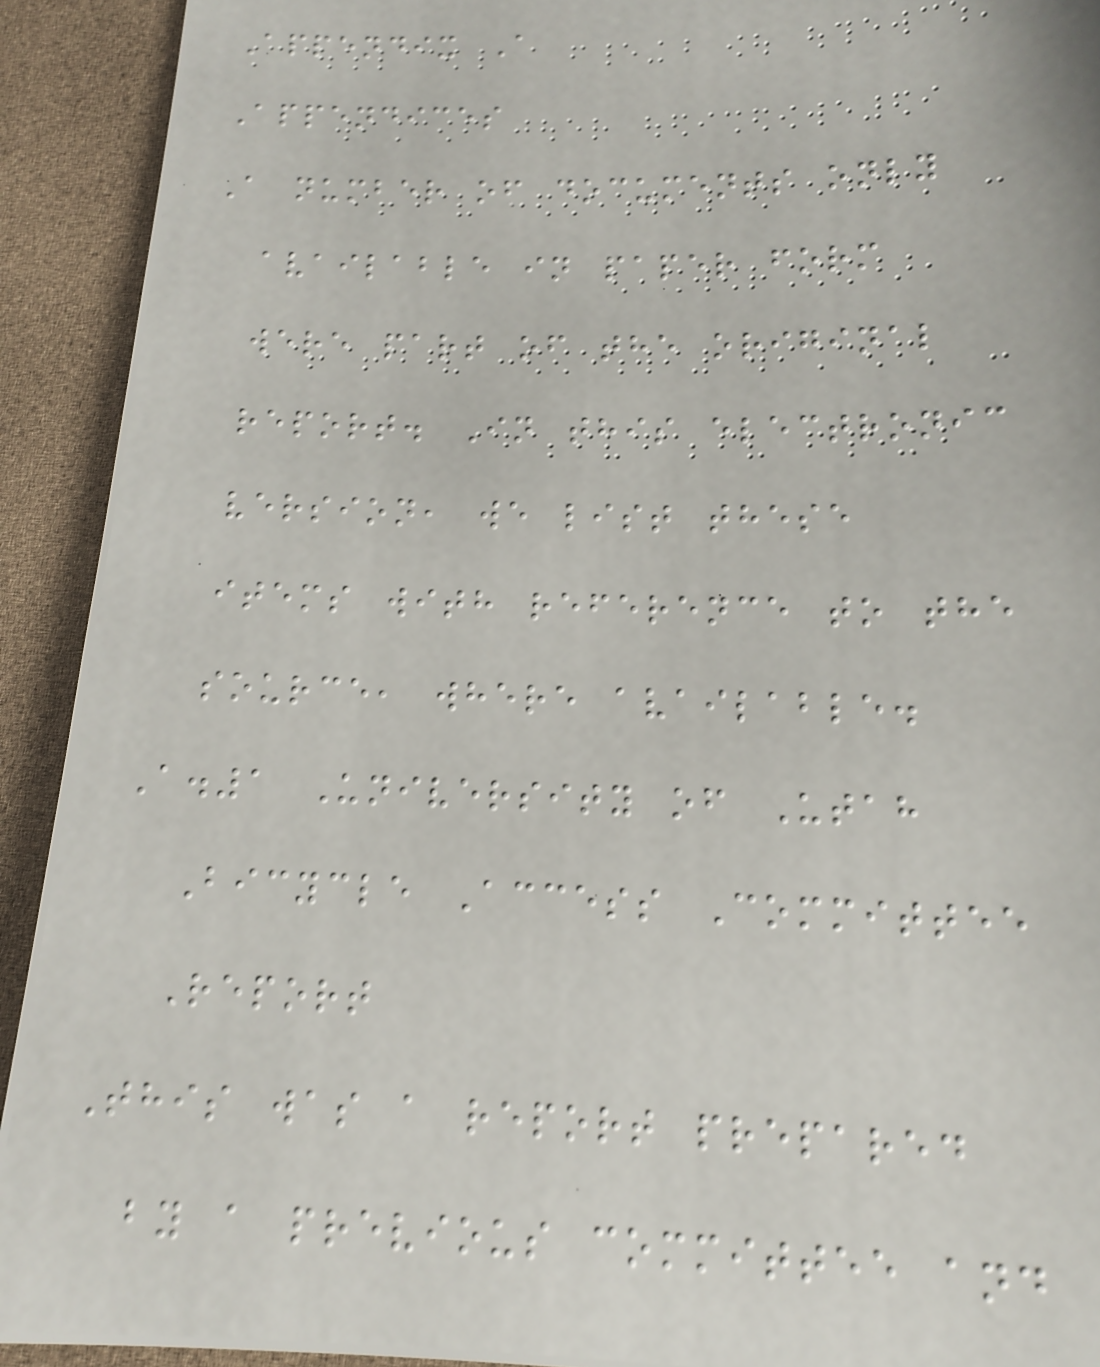Appendix A
Appendices
A number of documents only
available in paper form
were part of the original
report. In this electronic
version, we list these
items with reference to the
source, where available.
A.1 University of Utah
Bicycle Access Committee
Report
This was a report prepared
by a previous committee and
